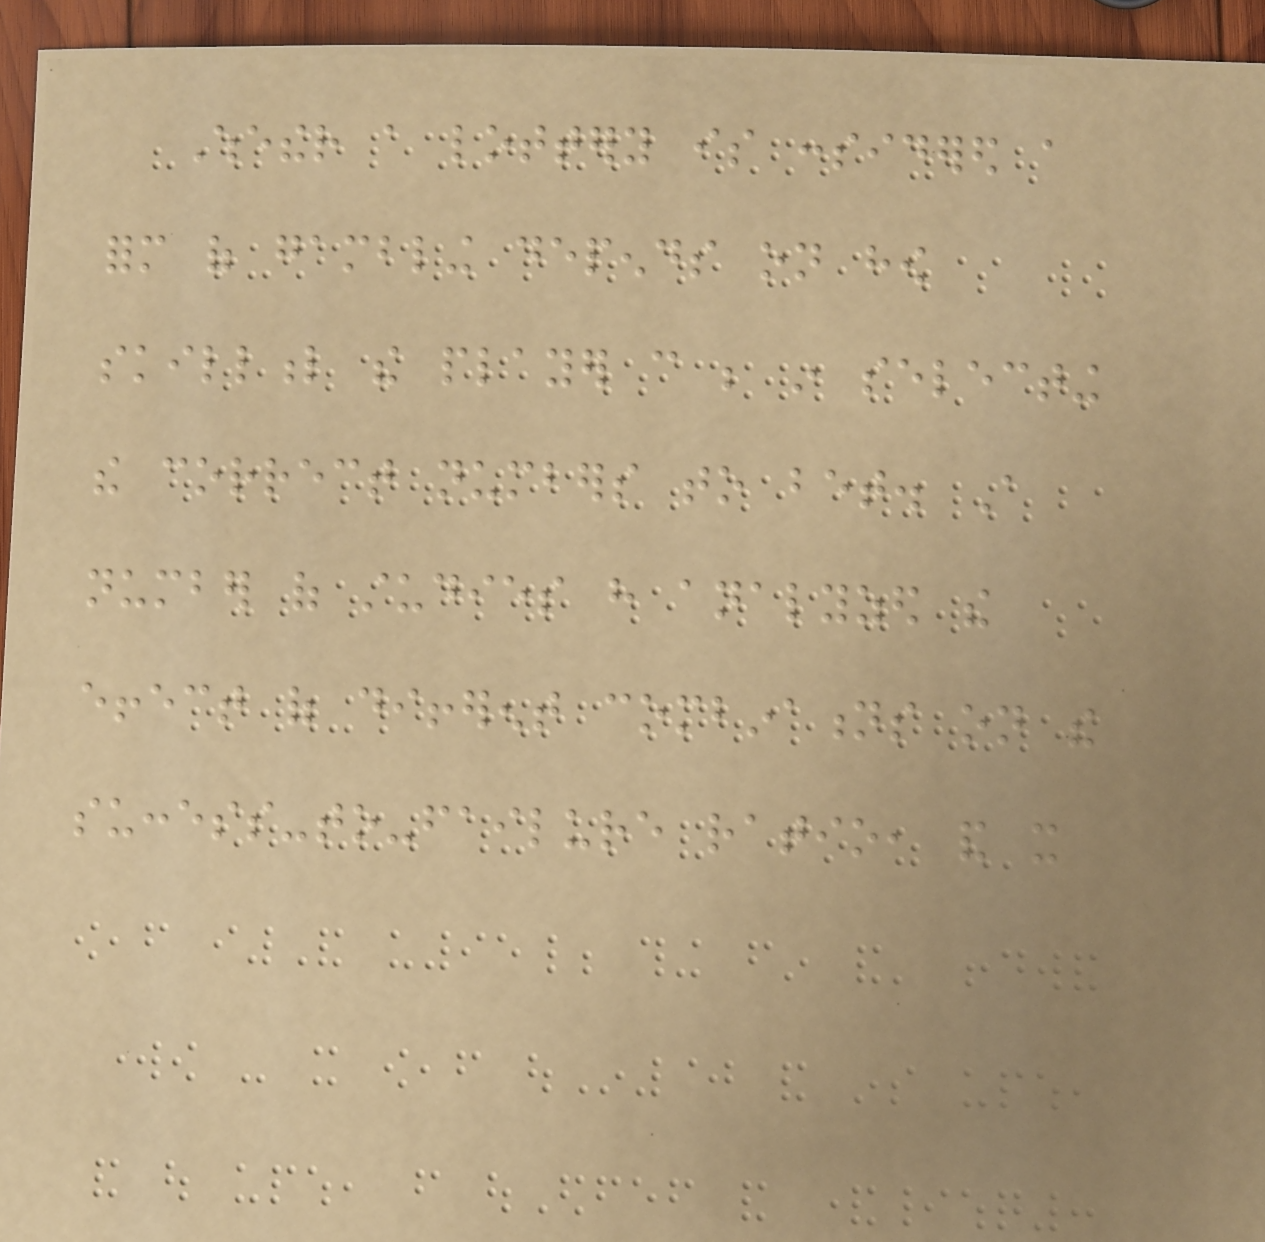Whether a lottery is considered a
form of gambling depends on how
skillful the player can be in selecting
the correct numbers to bet. A
number of studies have analyzed the
effect of different combinations on the
success-to-failure ratio, and it
